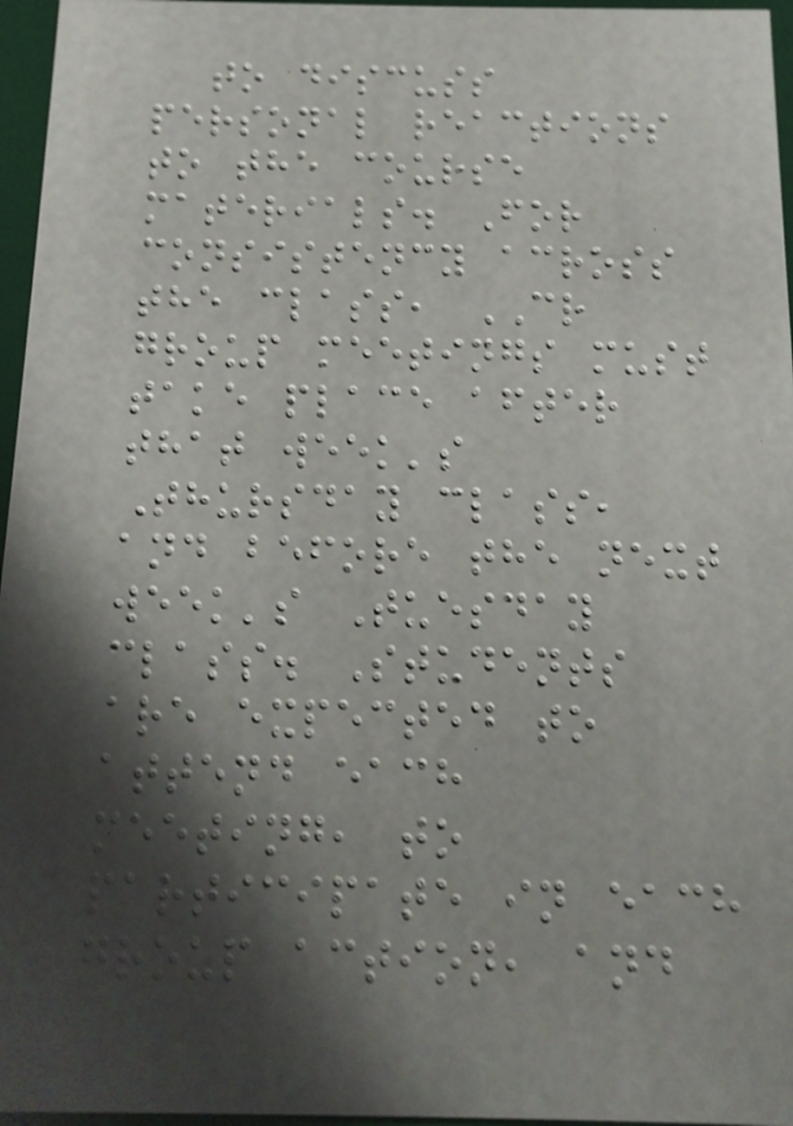to discuss
personal reactions
to the course
materials. For
consistency across
the class, CR
group meetings must
take place after
that week's
Thursday class,
and before the next
week's Tuesday
class. Students
are expected to
attend each
meeting, to
participate in each
group action, and
